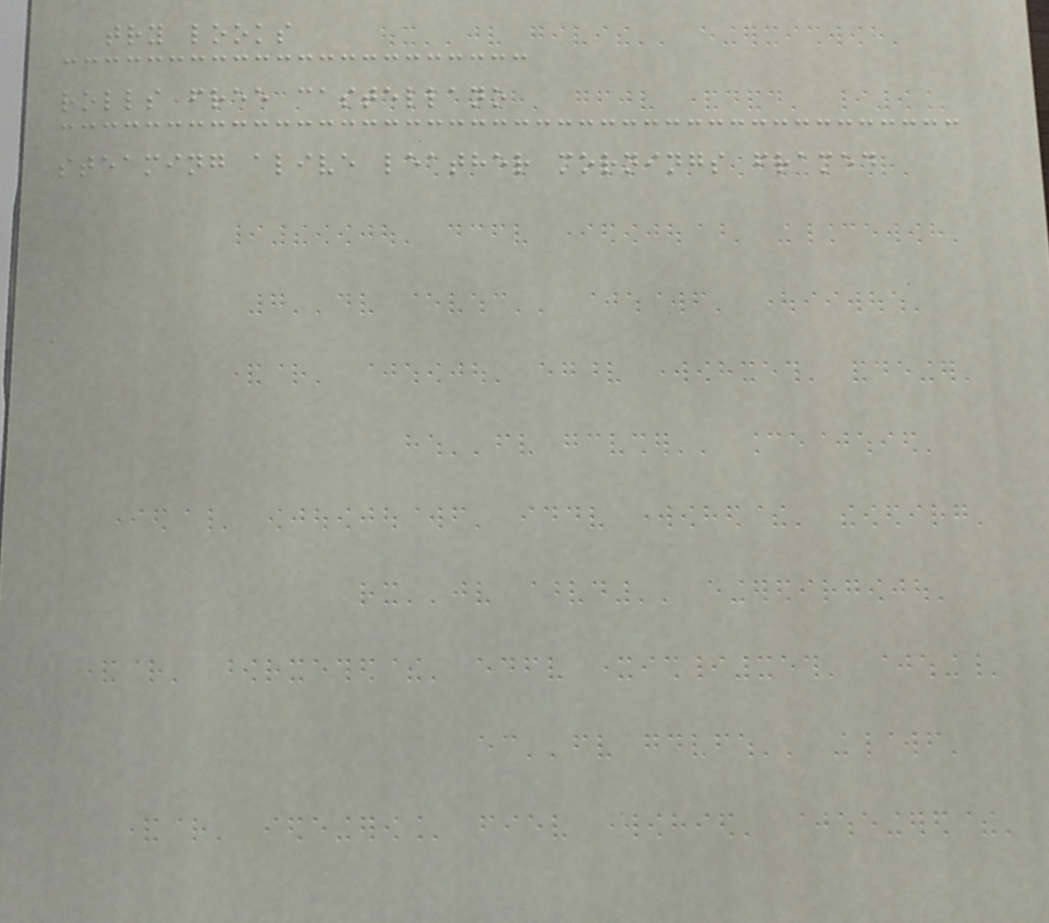try looks
rolls free castellano
steaming alive leather mornings framed
